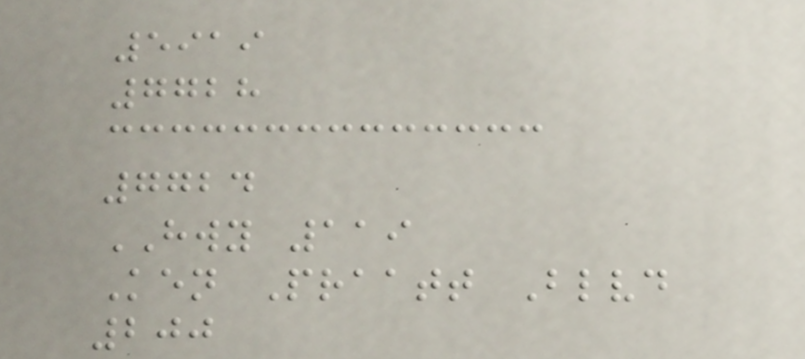5919
7728
7724
HWY 119
Ken Praatt Blvd
200
